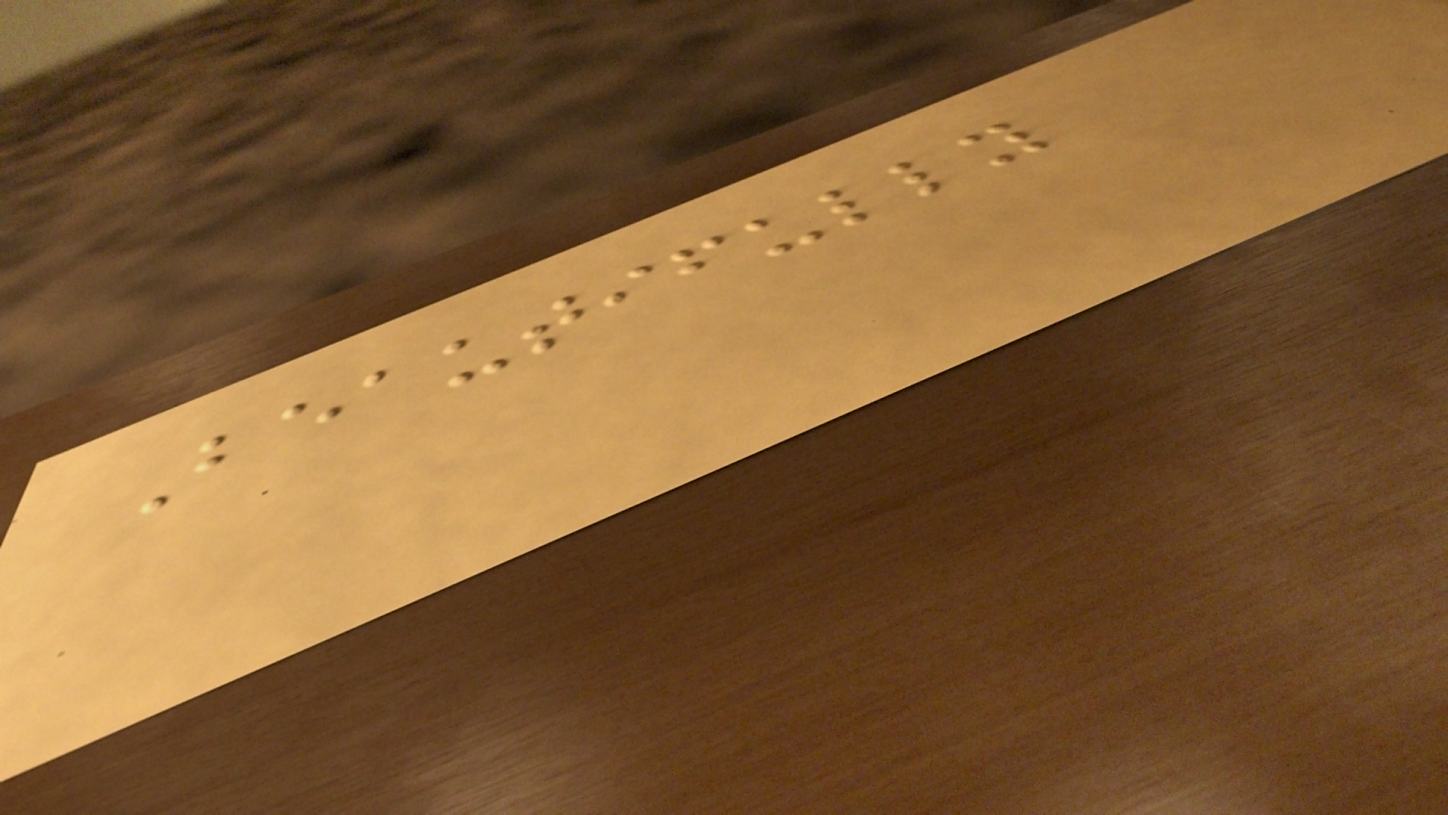Beautifully
